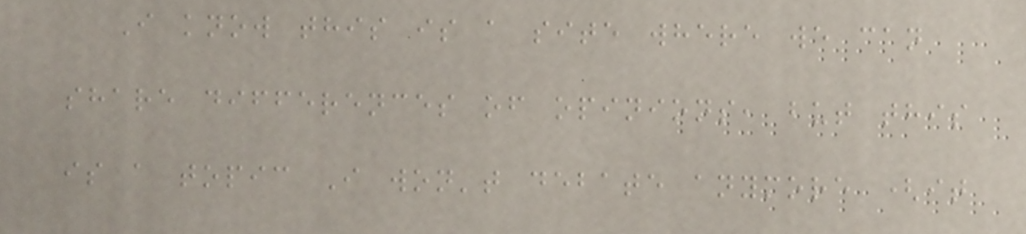I know this is a site where we can
share differences of opinions, but this
is a topic I won't debate anymore (it
